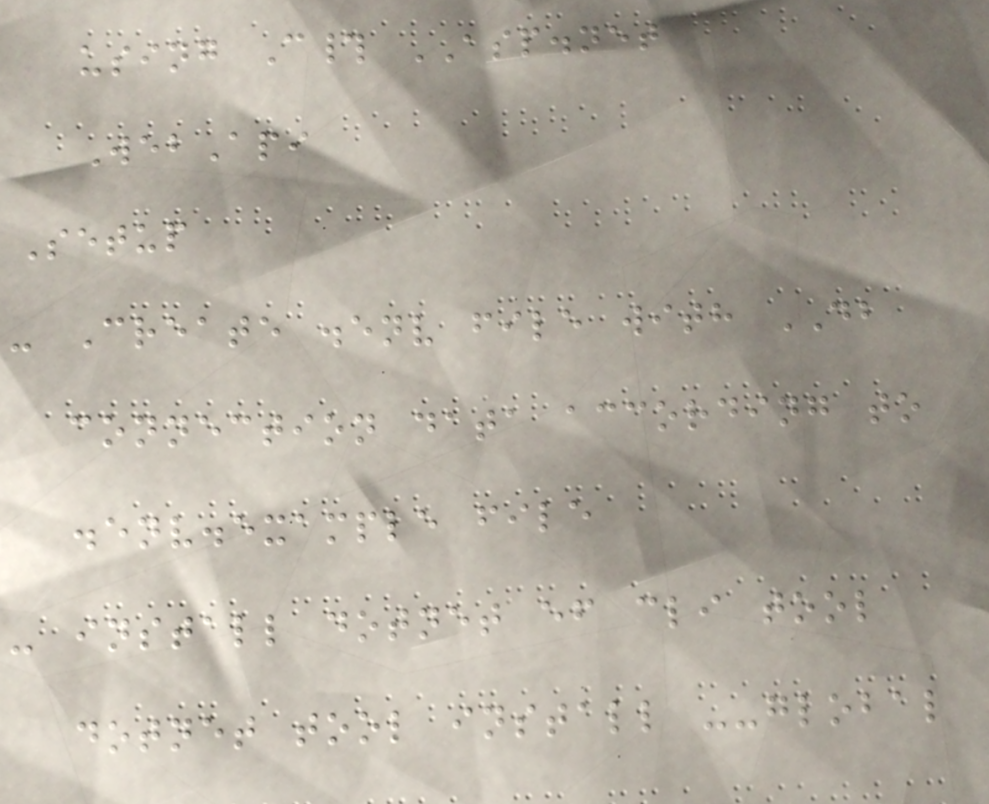using C# ASP.net
WebApi
Setup
- Create .env file with DB
connection data according to
.env.example file
- install dotnet ef cli tool
dotnet tool install --global
